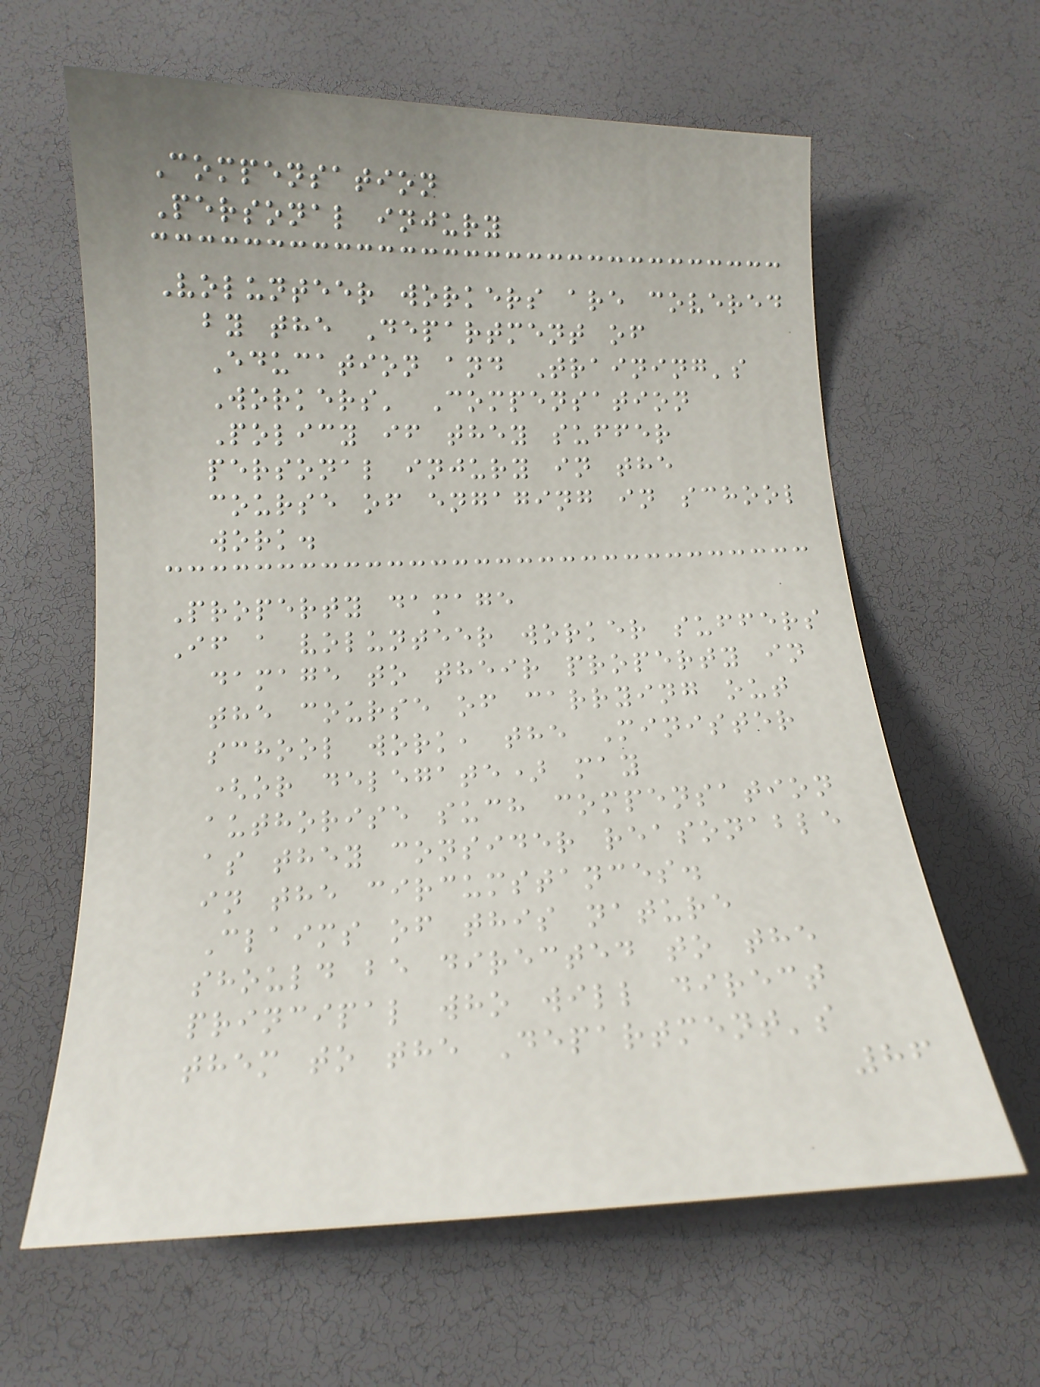Compensation
Personal injury
Volunteer workers are covered
by the Department of
Education and Training's
Workers' Compensation
Policy if they suffer
personal injury in the
course of engaging in school
work.
Property damage
If a volunteer worker suffers
damage to their property in
the course of carrying out
school work, the Minister
(or delegate) may
authorise such compensation
as they consider reasonable
in the circumstances.
Claims of this nature
should be directed to the
principal who will direct
them to the Department's
86
